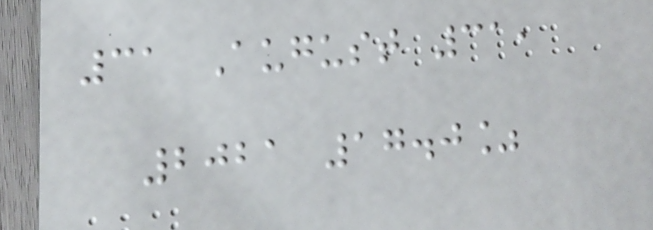31 August 31,
2021 17.0%
